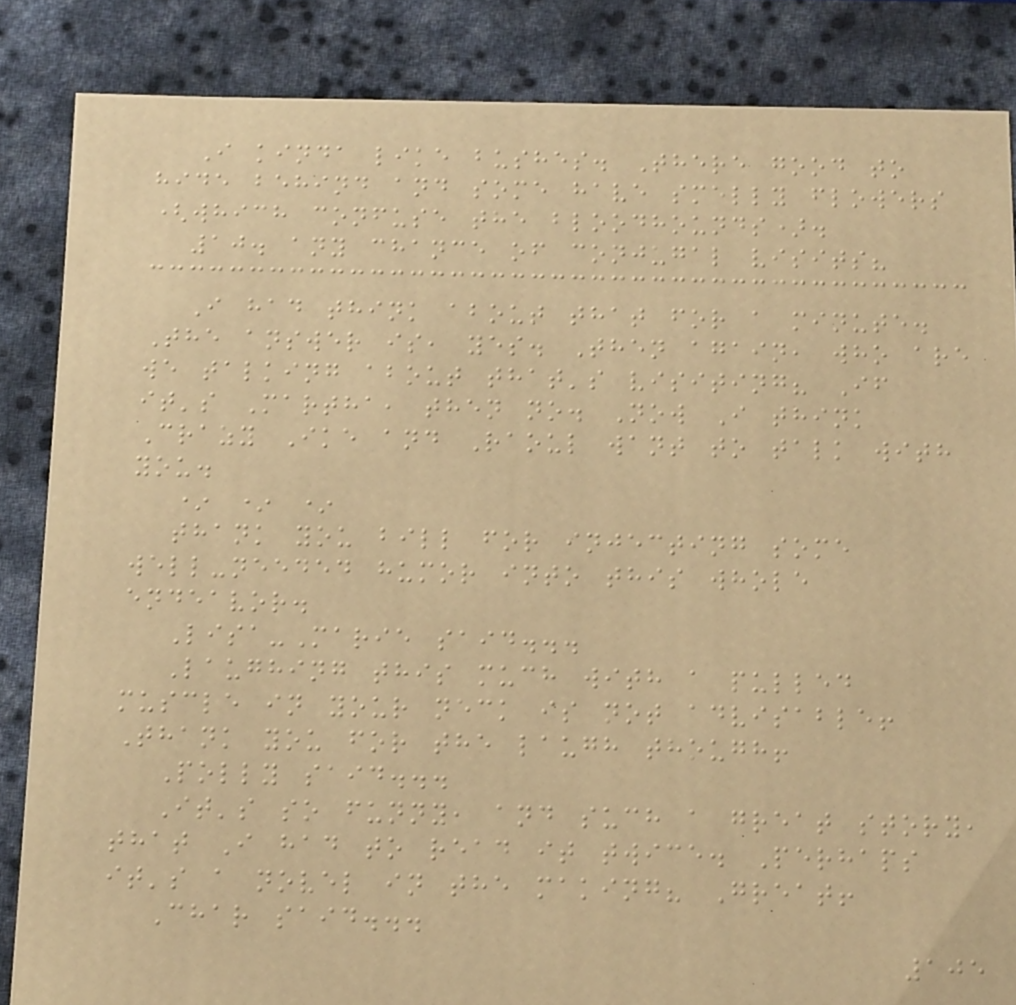I kinda like bushes. There good to
hide behind and some have smelly flowers
(which confuse the bloodhounds).
10. any chance of conjugal visits?
I had think about that for a minute.
The answer is, yes. Then again, who are
we talking about that's visiting? If
it's Martha, then no. Now I think
Crazy Ike and Raoul want to talk with
you.
* * *
thank you bill for injecting some
well-needed humor into this whole
endeavor.
Lisa-Marie said...
Laughing this much with a pulled
muscle in your neck is not advisable!
Thank you for the laugh though!
Polly said...
It's so funny, and such a great story,
that I had to read it twice. Perhaps
it's a novel in the making? Great!
Char said...
105
